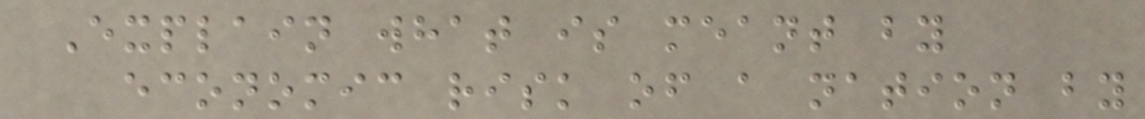Explain what is meant by
economic risk of a nation by
